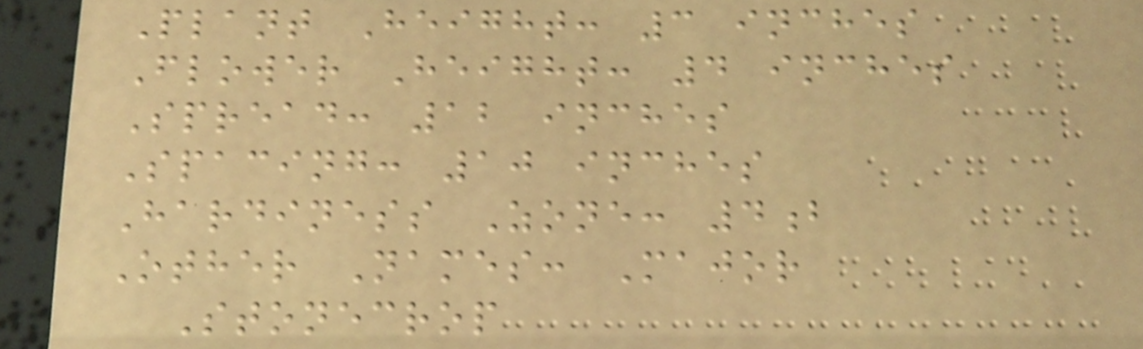Plant Height: 3 inches
Flower Height: 4 inches
Spread: 12 inches
Spacing: 10 inches
Hardiness Zone: 4b
Other Names: Major
Stonecrop
